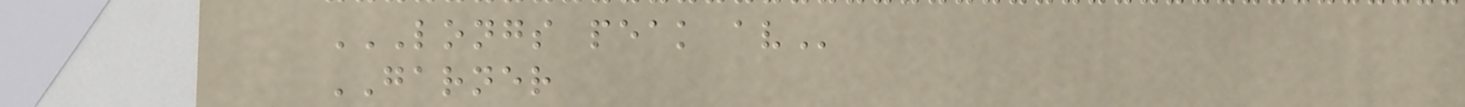LONGS PEAK AV
GARNER
